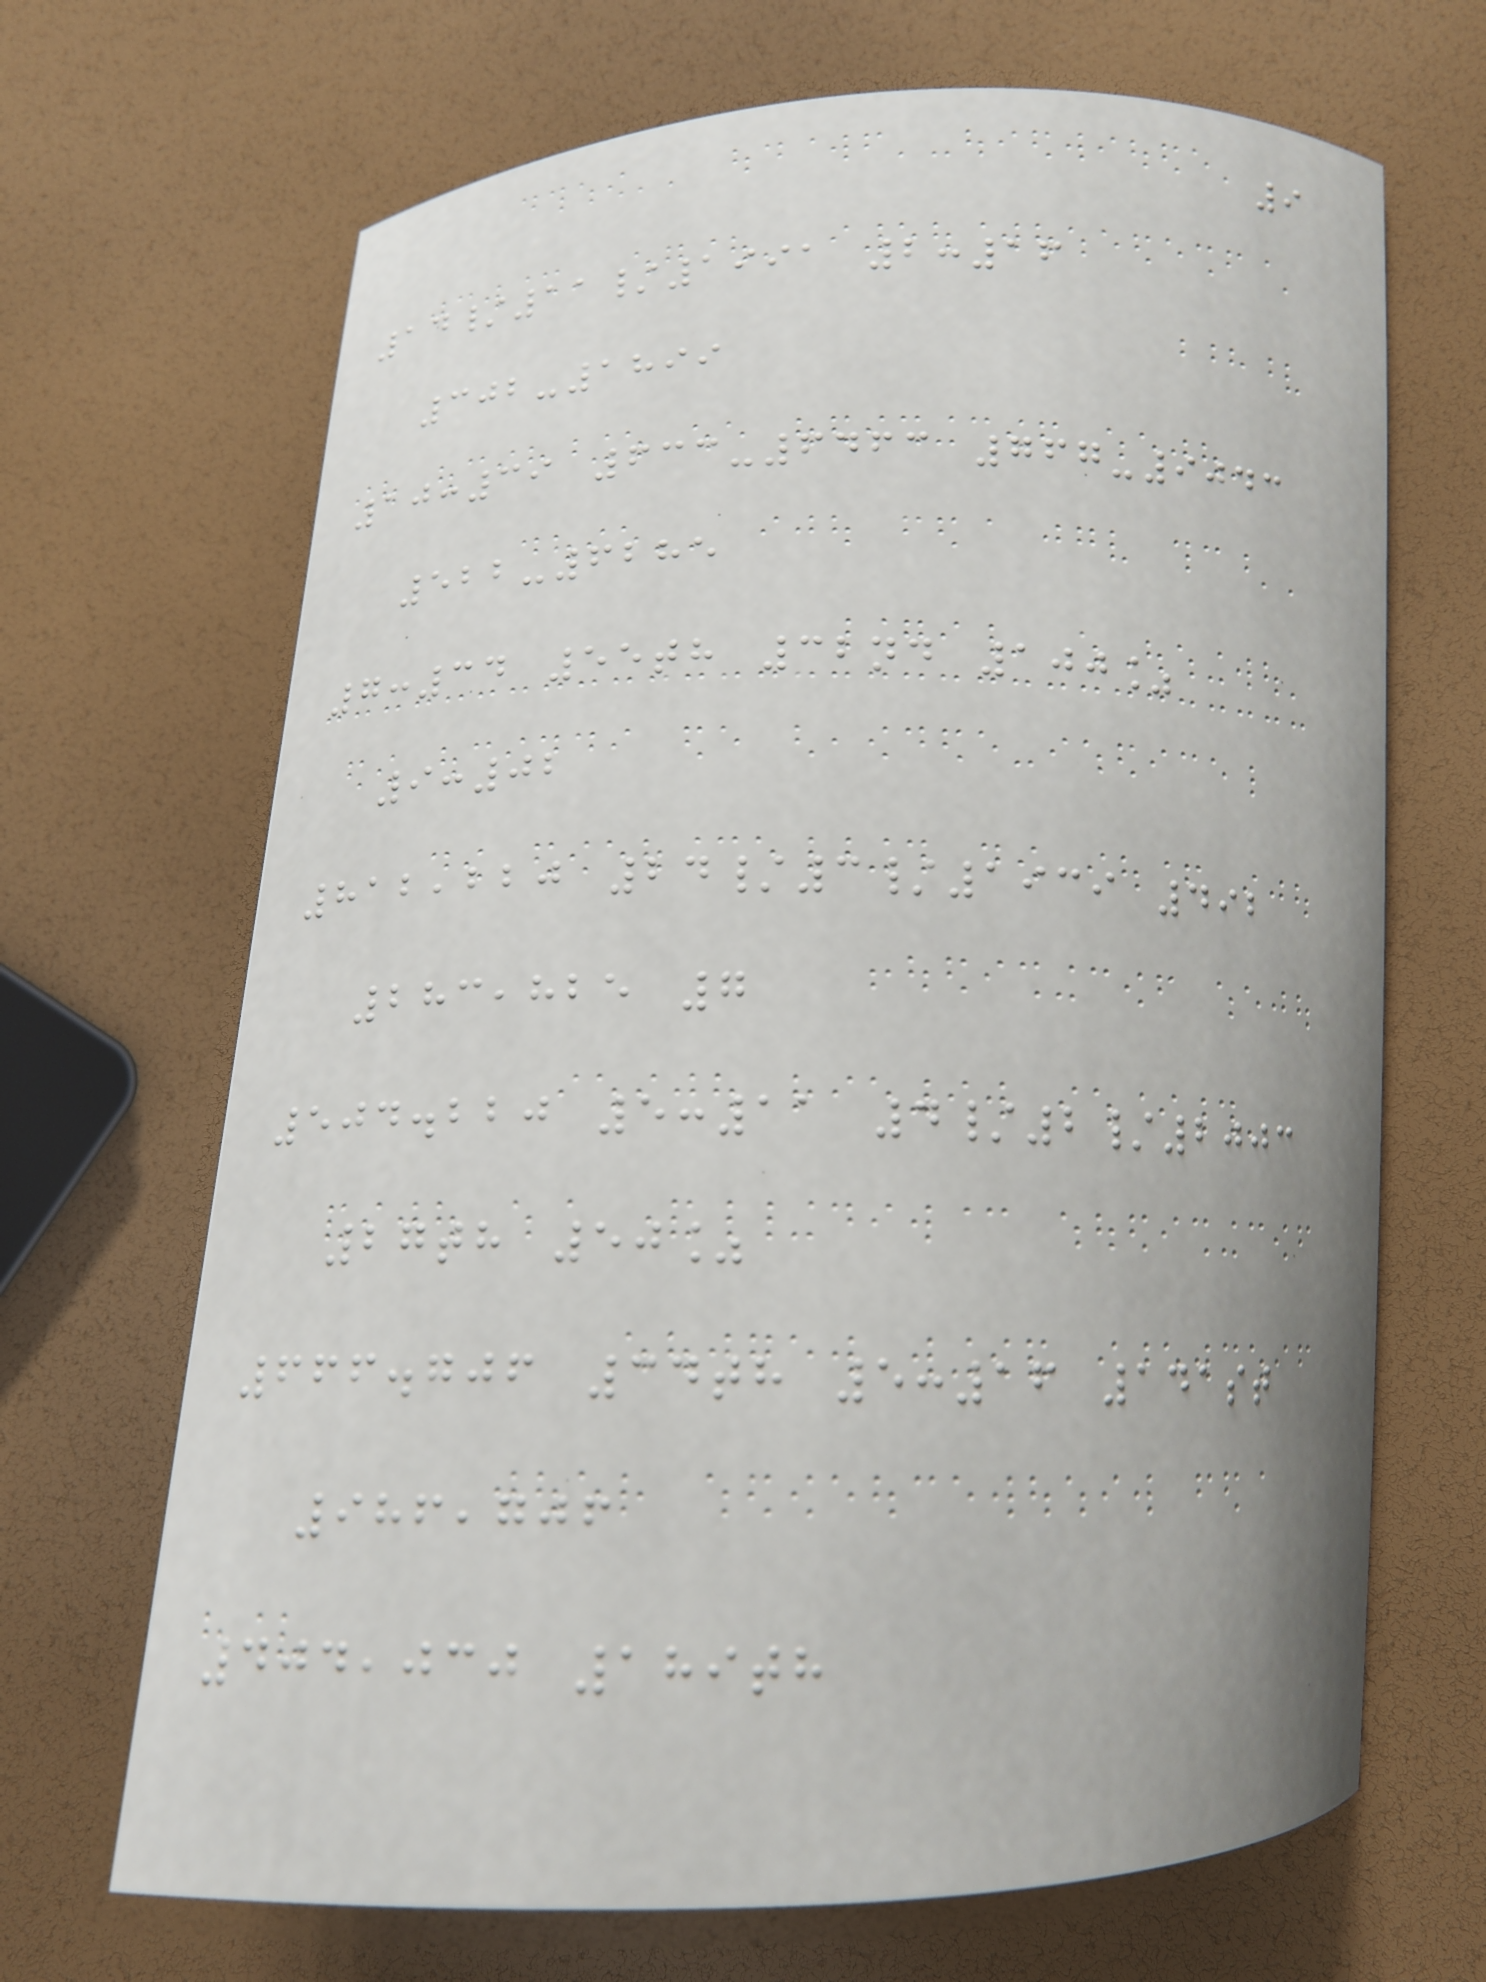9
14/11/1991 2:16
302-1899
10:39 633-6463 767-9043
522-6285
7:34 55th 32nd 100%
9:02
812,220 24/3/1939 492
283,825 7
504.220 5:11 4/2/2003
27th 50%
666.706 34th 5:16 141st
986,706
404,030 189th
